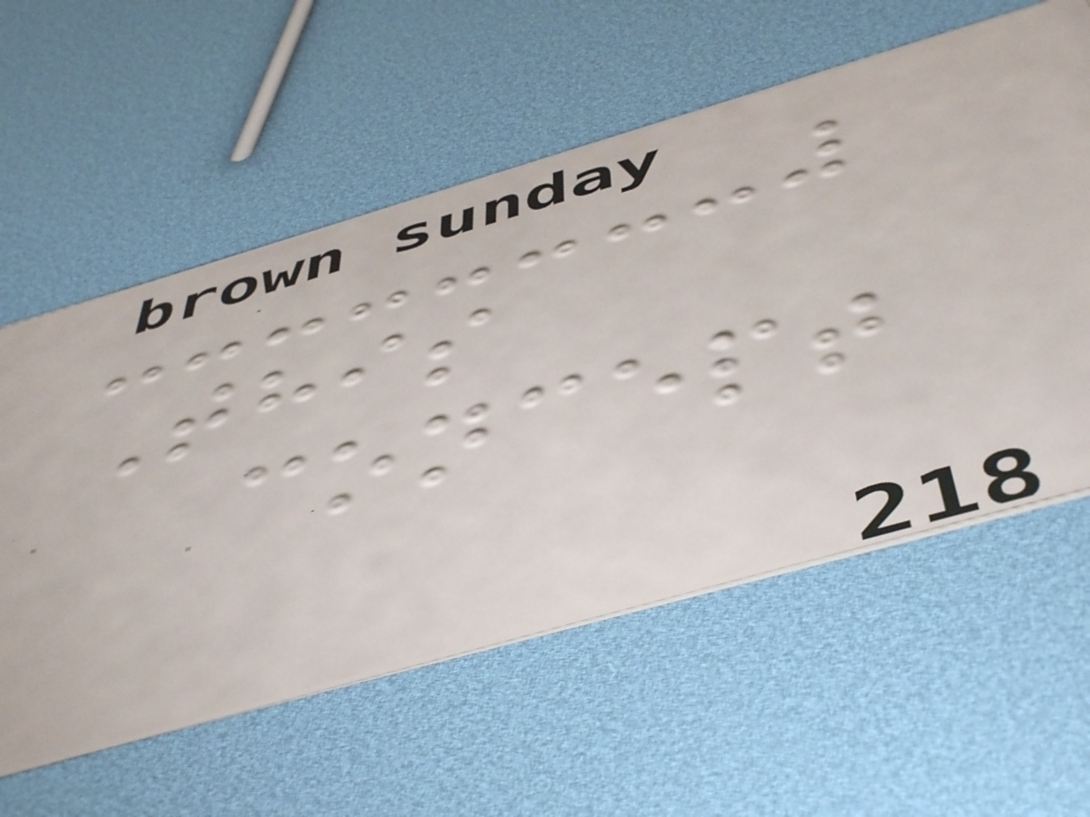This
concept
